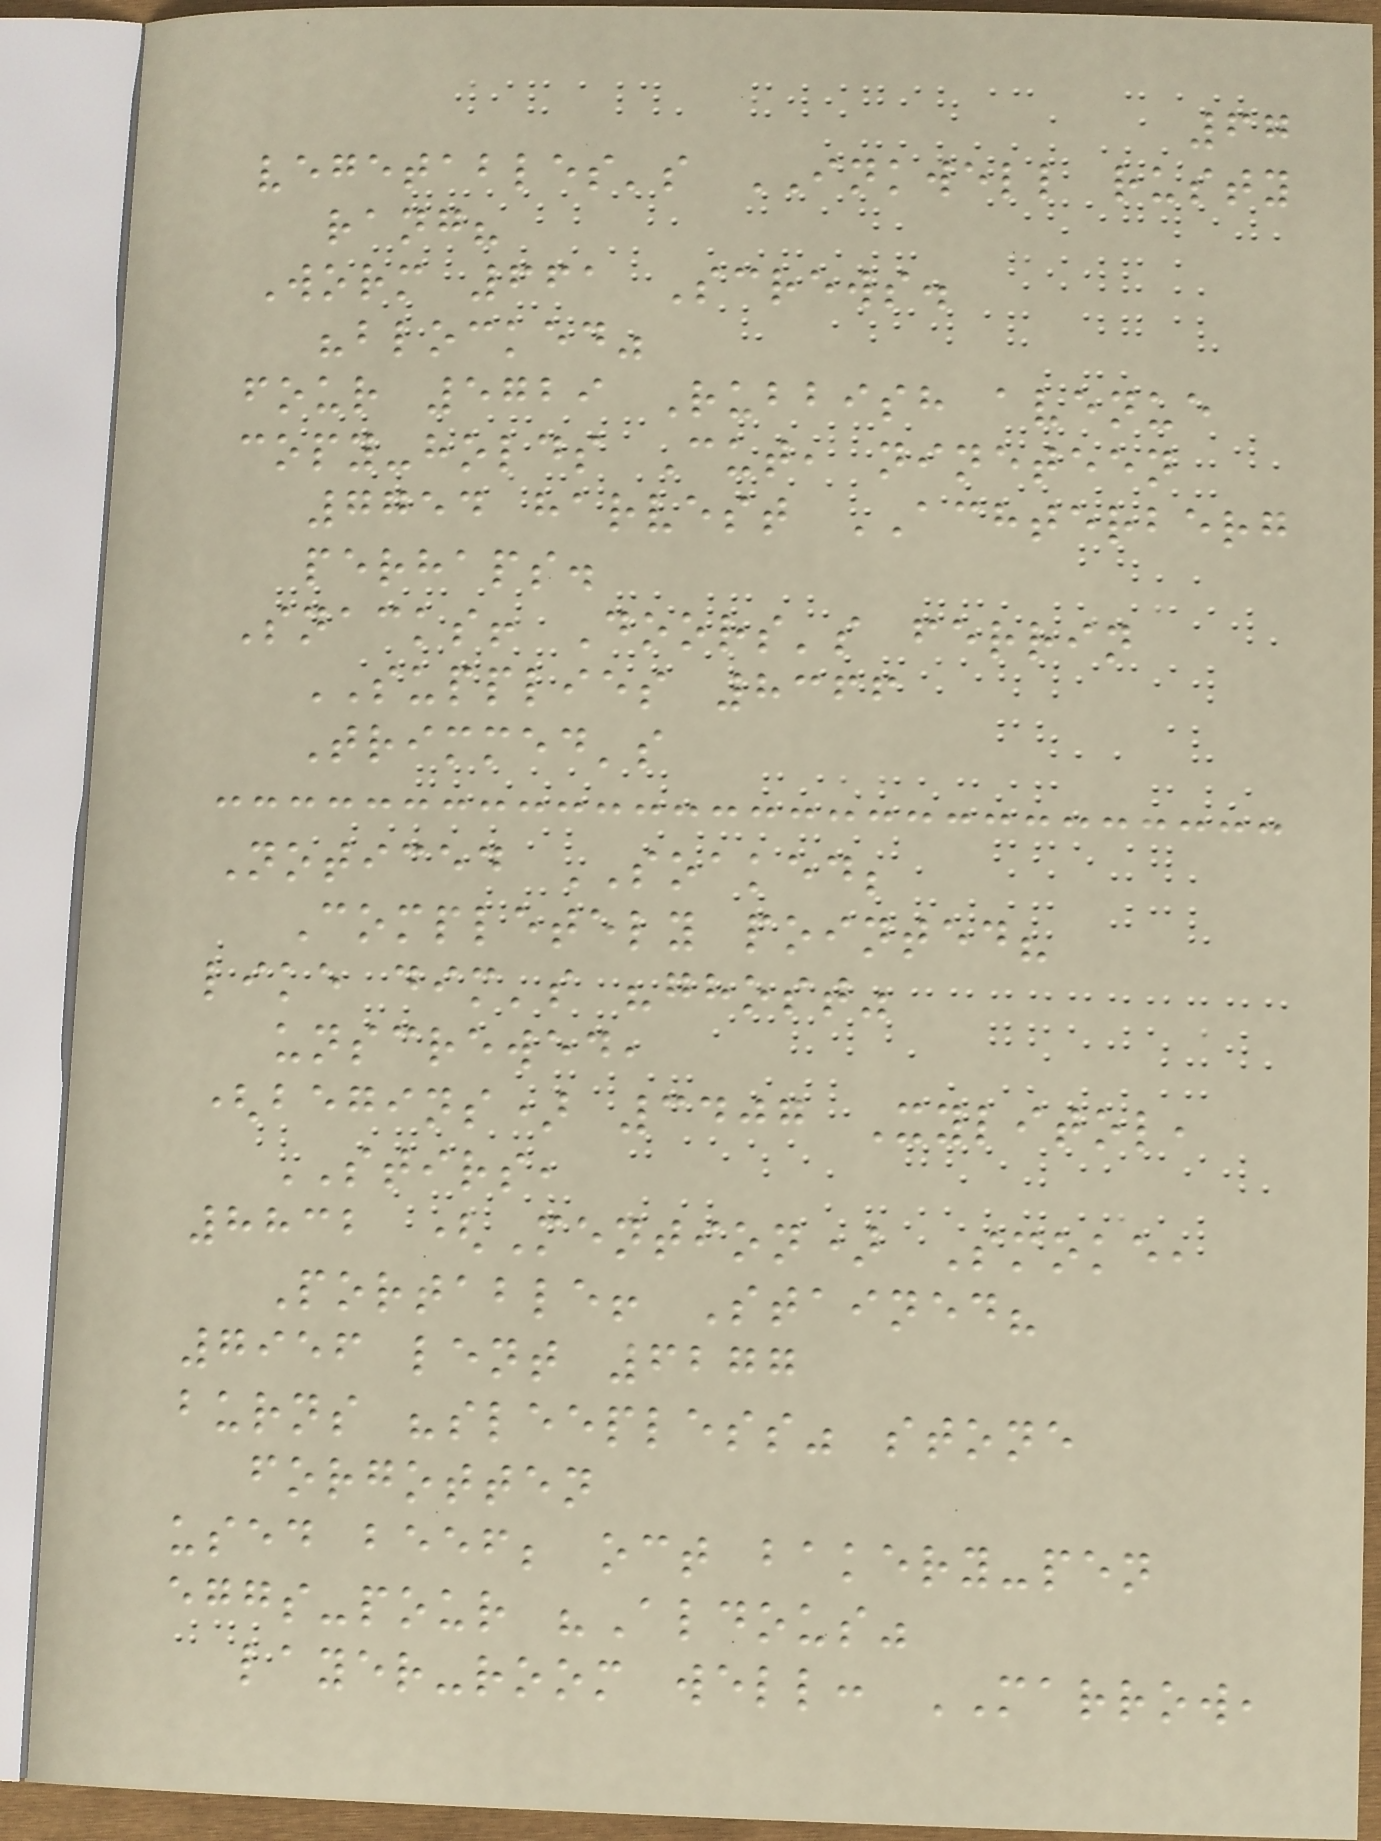67
vegetables's INKWELL rusty
rang?
Worm 661 Screws.
"blocked"
four 5729 Rubbish avenue
copy-holds Cut, nineteen
7754 harvest ACHTERBERG
perhaps.
Snacks! Doors's ferrin
SUPPLIES 8366
Trimmed's
Noticed SOAKED;
Completely pointed?
like dim's "ghost"
unscrewed,
(begins) 3407 Xylitol,
STIRS,
8832 (Mention) Smoke,
Portable! Stained?
7956 lent 6277
burns "sleepless" stone
forgotten
used beef; oct bakery-pen
eggs-pour "Aldous"
layer-room well: MARROW,
